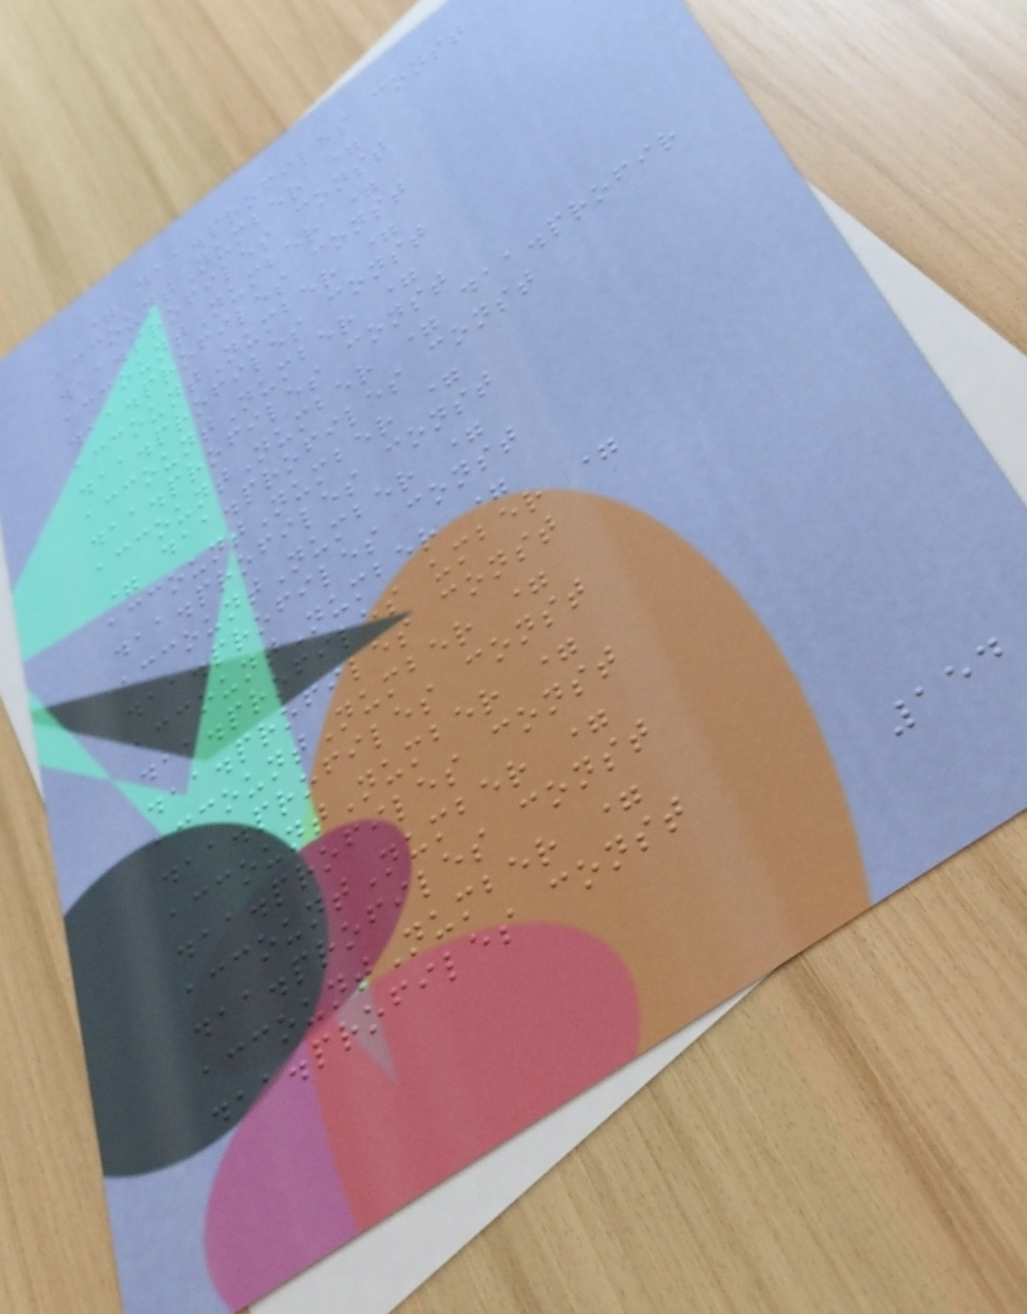= daa.profiles const
accountNumber =
daa.profiles const
accountNumber =
daa.profiles const
accountNumber =
daa.profiles const
accountNumber =
daa.profiles const
accountNumber = daa.profir
= daa.profiles const
accountNumber =
daa.profiles const
accountNumber =
daa.profiles const
accountNumber =
daa.profiles umber =
daa.profiles const
accountNumber =
daa.profiles const
accountNumber =
daa.profiles const
accountNumber =
daa.profiles const
accountNumber =
daa.profiles const
154
